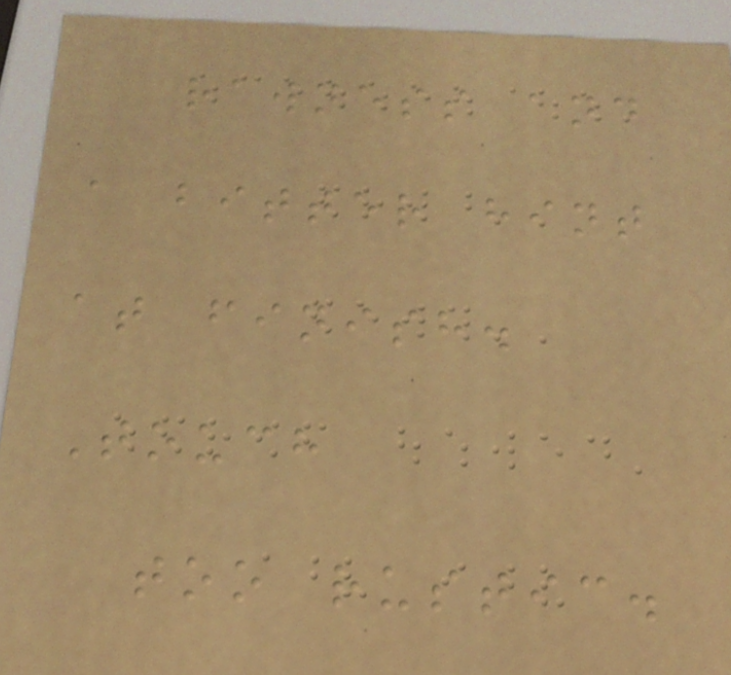rawness and
a bitter hint
at finish.
Touch
too rustic.
